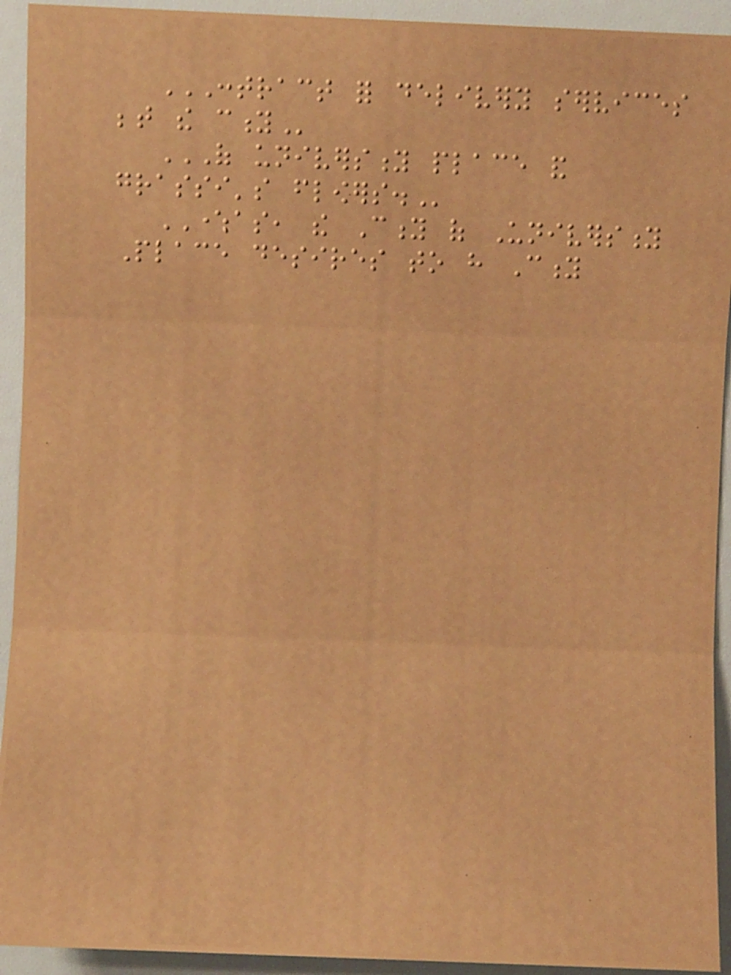CONTRACT FOR DELIVERY SERVICES
BETWEEN THE CITY
OF UNIVERSITY PLACE AND
GRASSI'S FLOWERS.
WHEREAS, the City of University
Place desires to have City
